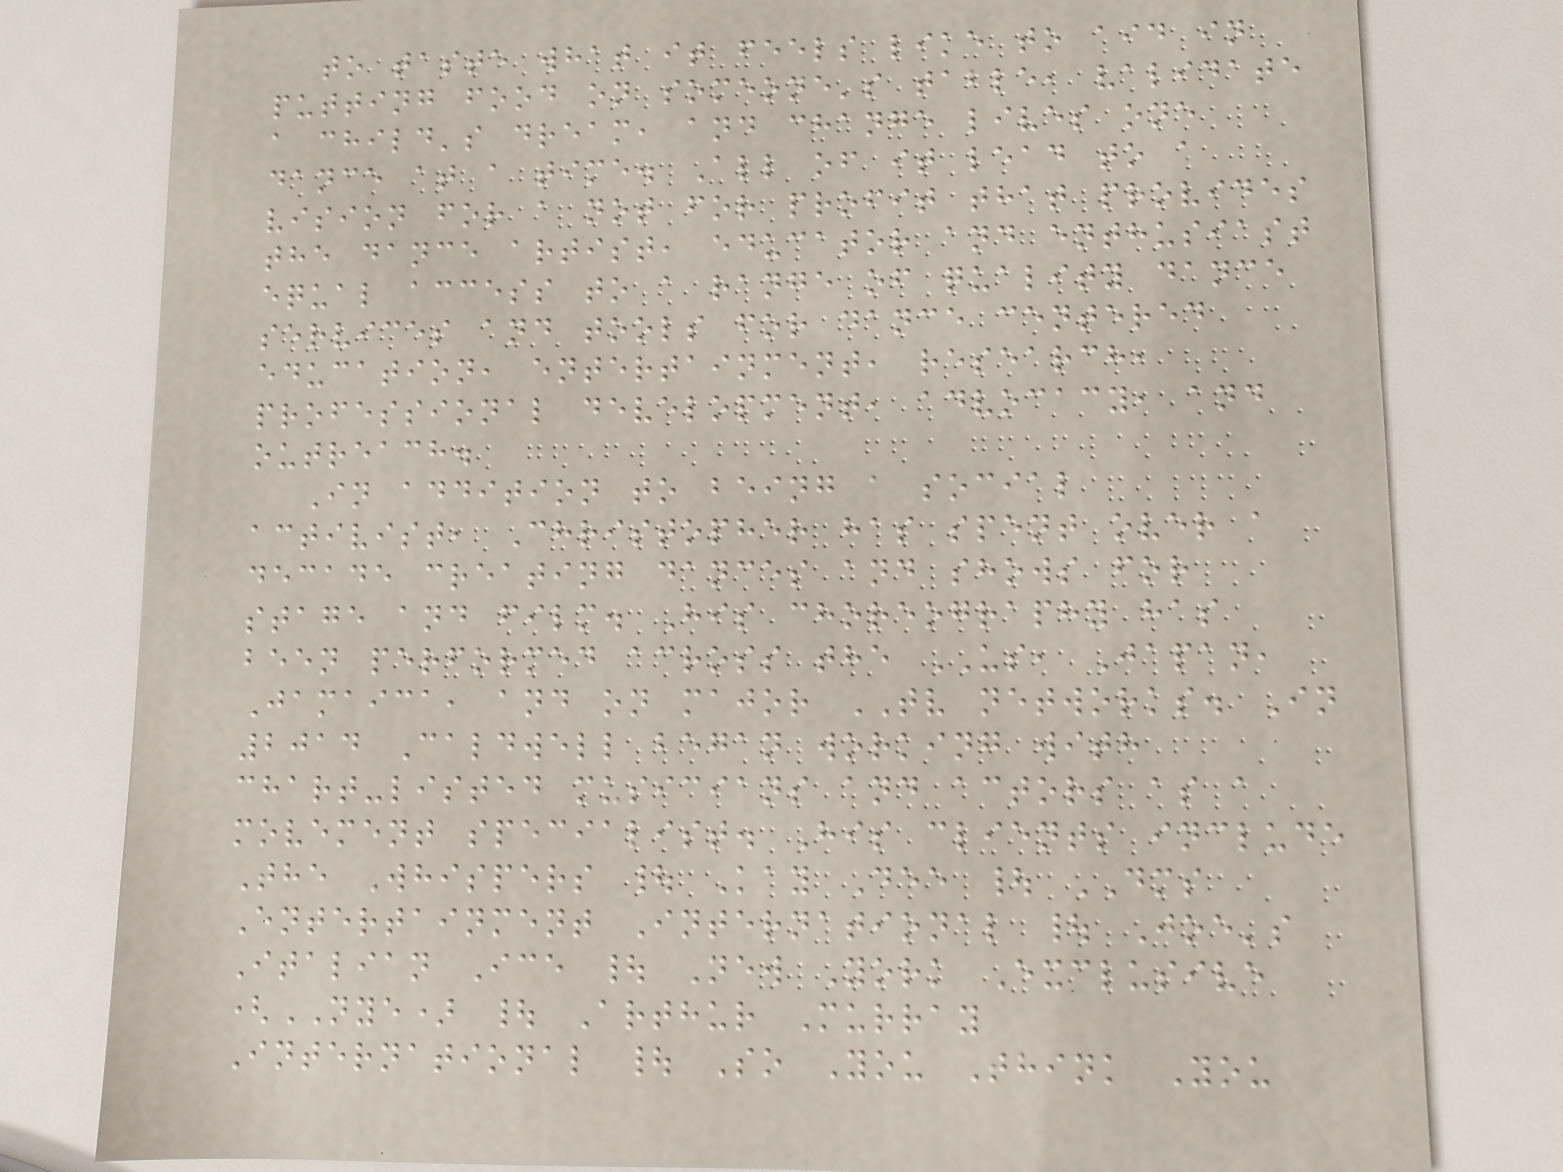to taste what it feels like to aid in
putting food on someone's table, validate
a child's dream, and change lives one
dance at a time. All of it lead to a
vision for a not for profit that provides
the dance artist, educator and enthusiast
equal access to a range of quality dance
services and tools for dance centered
education, entertainment, research,
professional development, advocacy, and
outreach.
In addition to being a social
activist, Christopher has spent over a
decade creating dances and shows for
stage and film. His choreography has
been performed across the US, Japan,
Jamaica, and on major TV networks. In
2014 Caldwell began working with
chart-listed musicians and actors as a
movement specialist. His clients include
The Whispers | Kay Dee | DMS
Entertainment International | Joe's
Italian Ice | New York Exclusive
(NYE) | Arthur Murray
International | So You Think You
